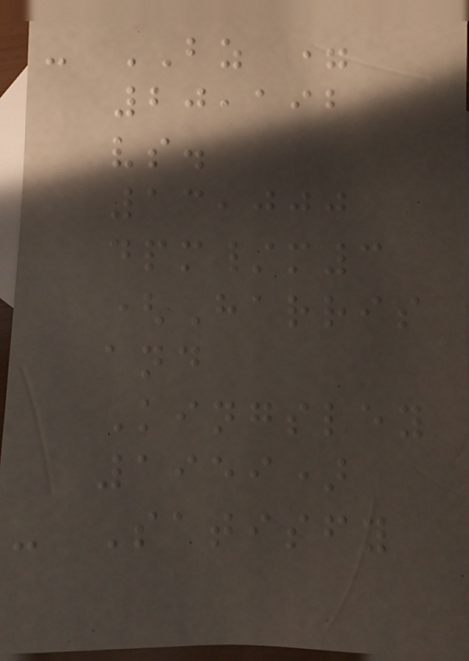- BZ =
20,192
vs.
13,000
dpm/m3
(Harris
and
Kingsley
1959)
- Satisfy
